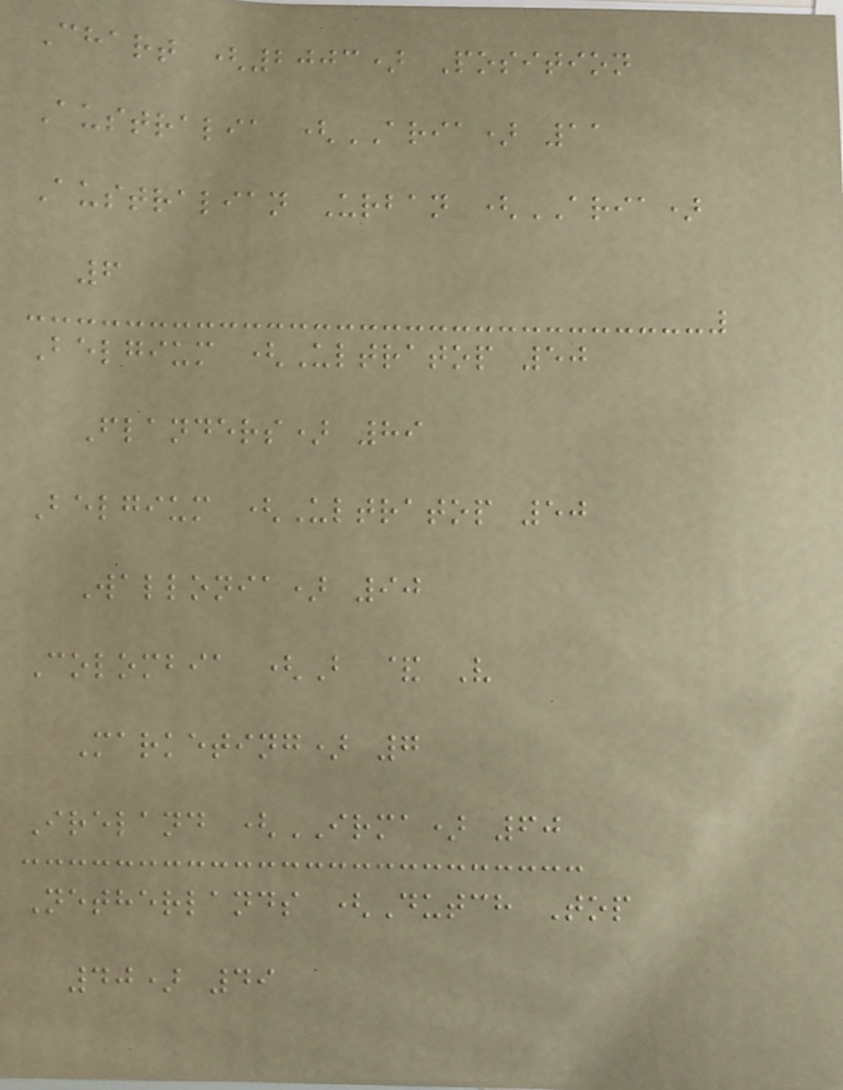Chart (2003) Position
Australia (ARIA) 11
Australian Urban (ARIA)
6
Belgium (Ultratop 50
Flanders) 89
Belgium (Ultratop 50
Wallonia) 90
Colombia (B & V
Marketing) 7
Ireland (IRMA) 60
Netherlands (Dutch Top
40) 49
